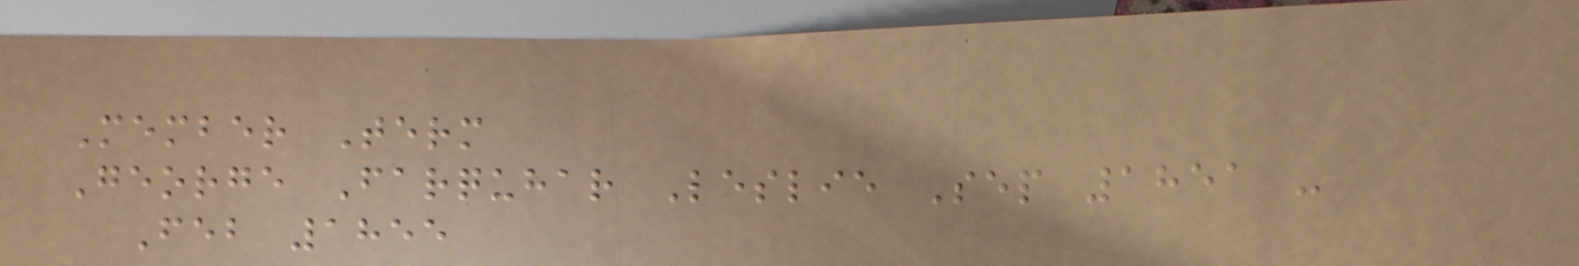Member Term
George Farquhar Leslie Sep 1851 -
Feb 1855
